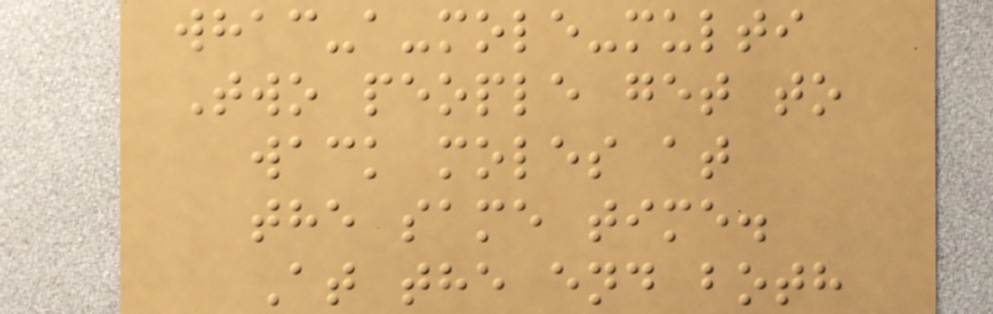whac-a-mole-multi
Two people get to
wack moles at
the same time.
At the end both
